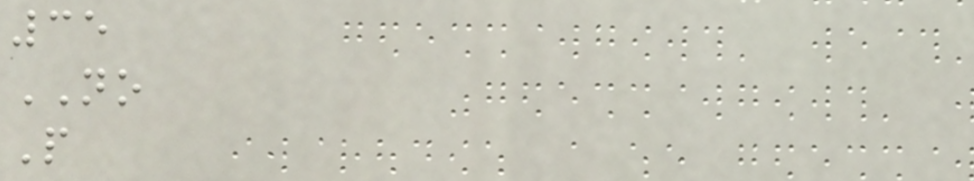35
NO
P
